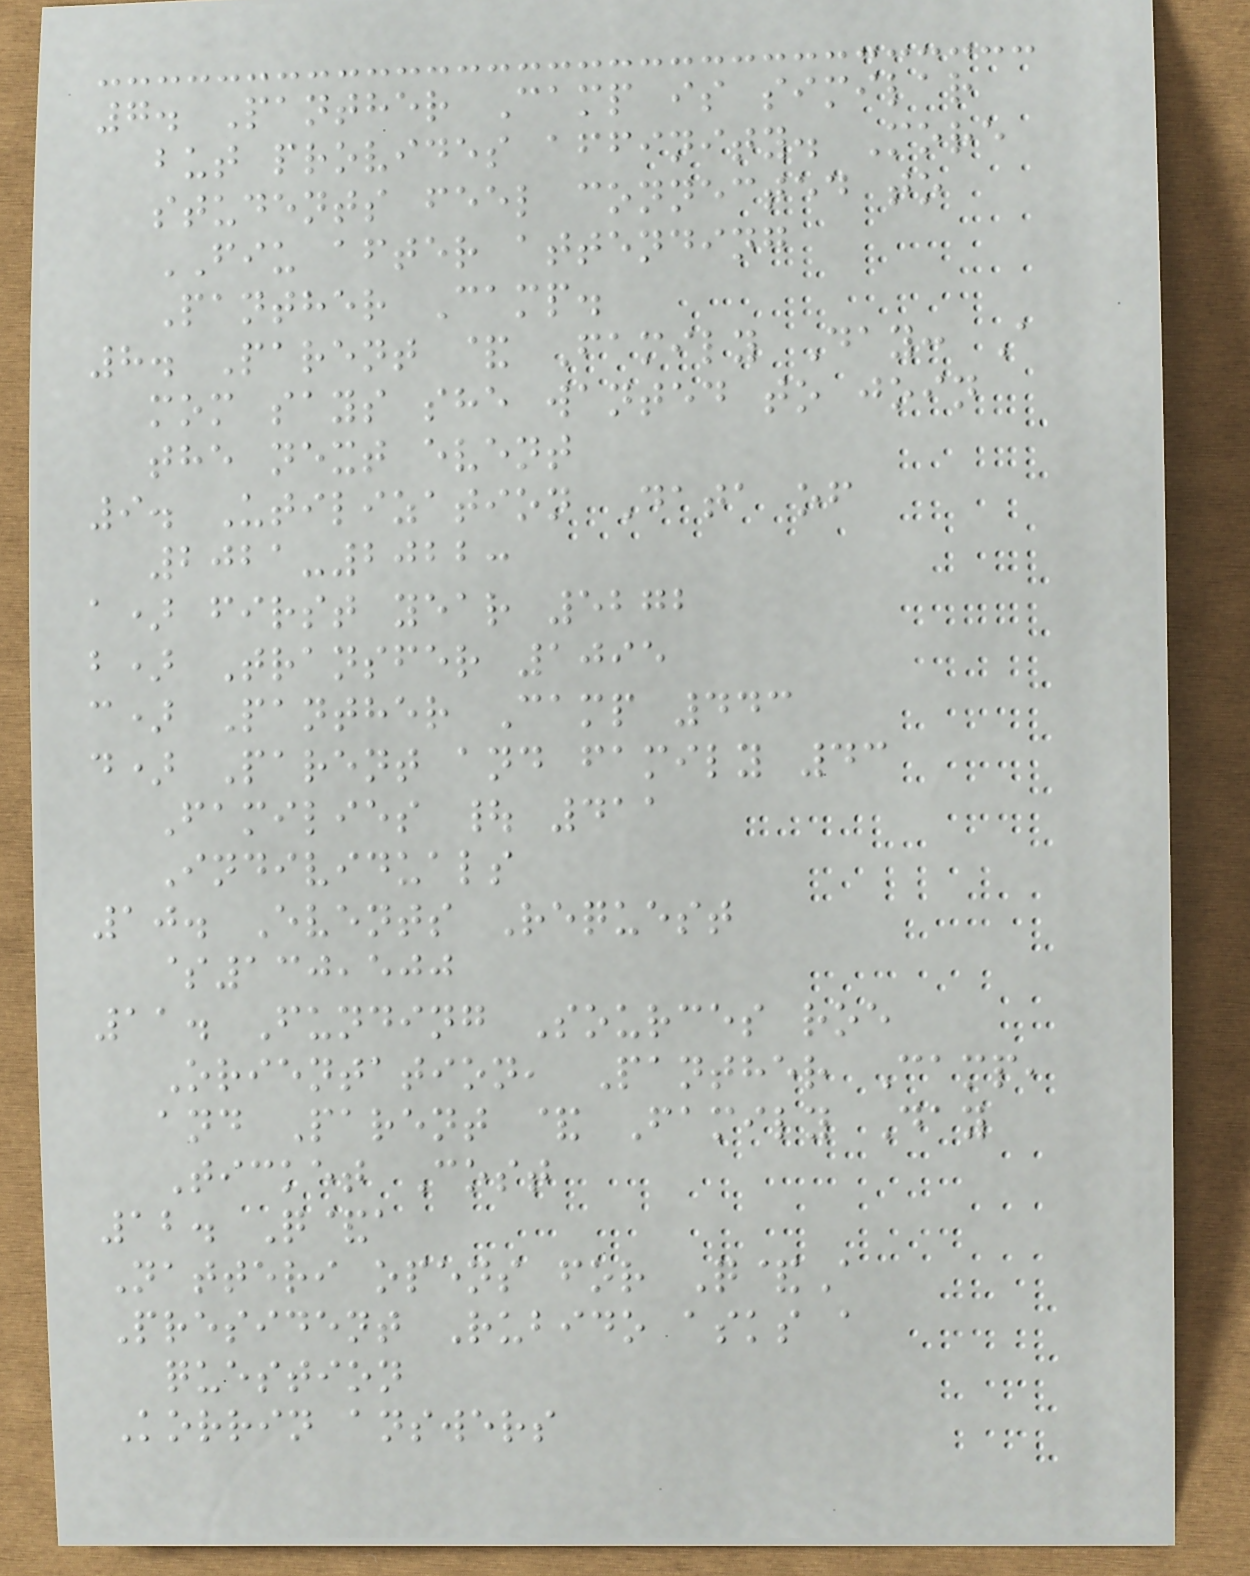7. Panther Camp is similar
but provides affinity. More
students feel connected to
FIU after attending
Panther Camp.
8. Parent & Family Day: A
mom says she wanted to join
the next event
9. Utilization Data of
2021-2022:
a) first year 5272
b) Transfer 1095
c) Panther Camp 443
d) Parent and family 43
Families | 411
Individuals
10. Events Request
$130,500
11. Funding Sources roe
Orientation, Panther Camp,
and Parent & Family Day
Ticket Cost
12. Q&a
Natteri opens for Q&A
President Rubido asks a
question
Korrin answers
